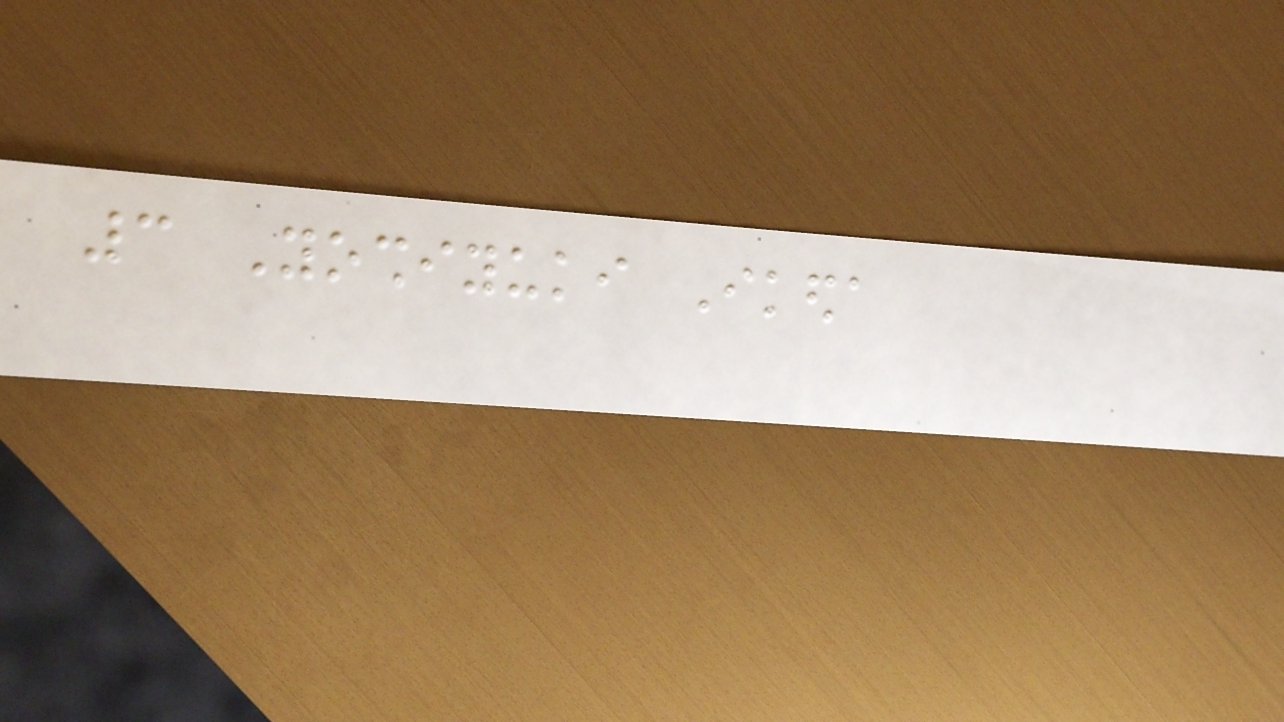3 Yoshiyuki Ikeda
